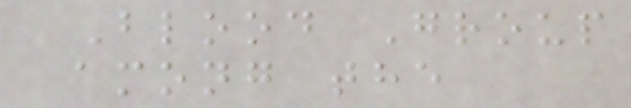Blood Group
among the
